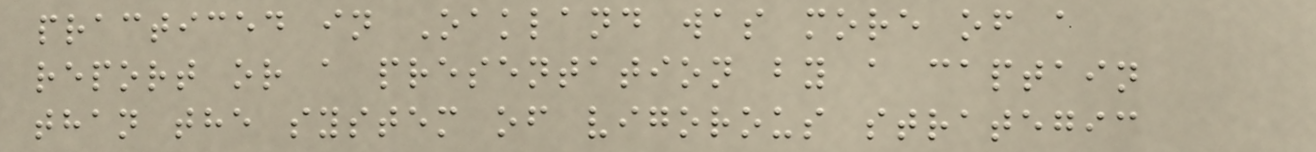practiced in Oakland was more of a
report or a presentation by a captain
than the system of vigorous strategic
